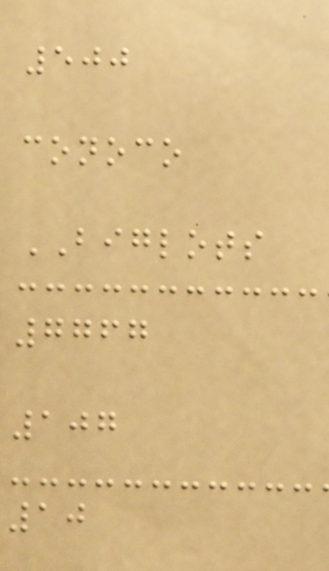500
conoco
BIGLOTS
7767
107
10
